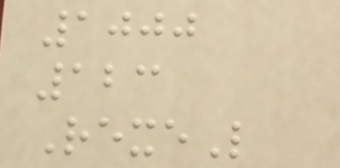1000
123
RexeL
